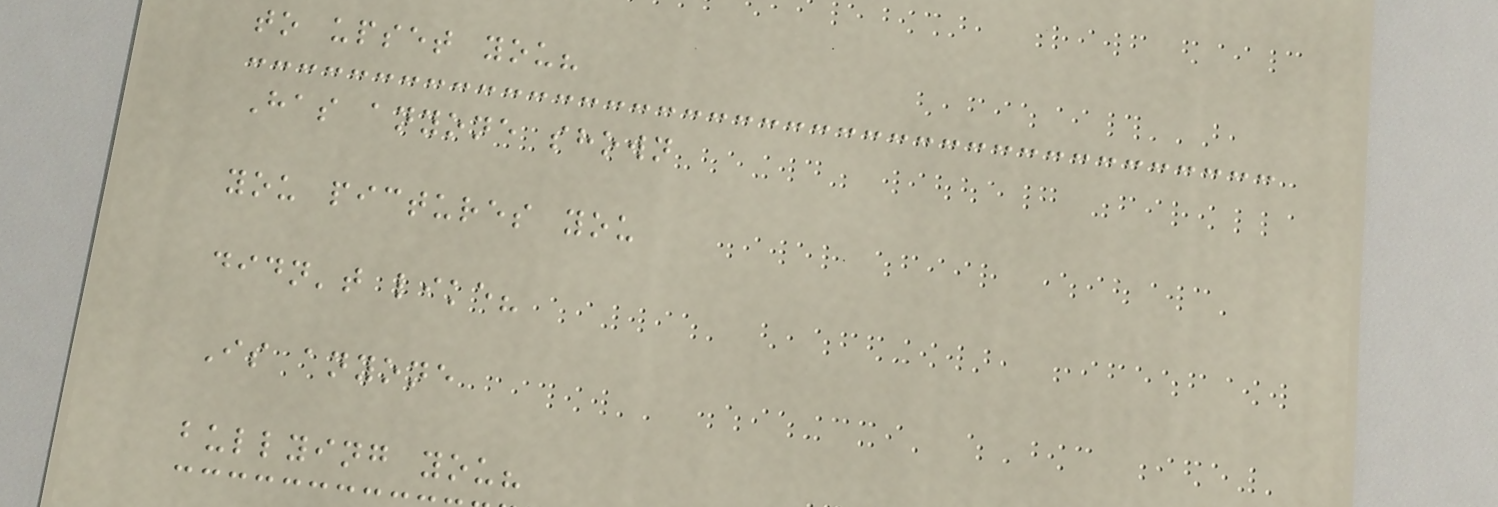to upset you?
Has anyone shown
you pictures you
didn't like?
Is anyone
bullying you?
